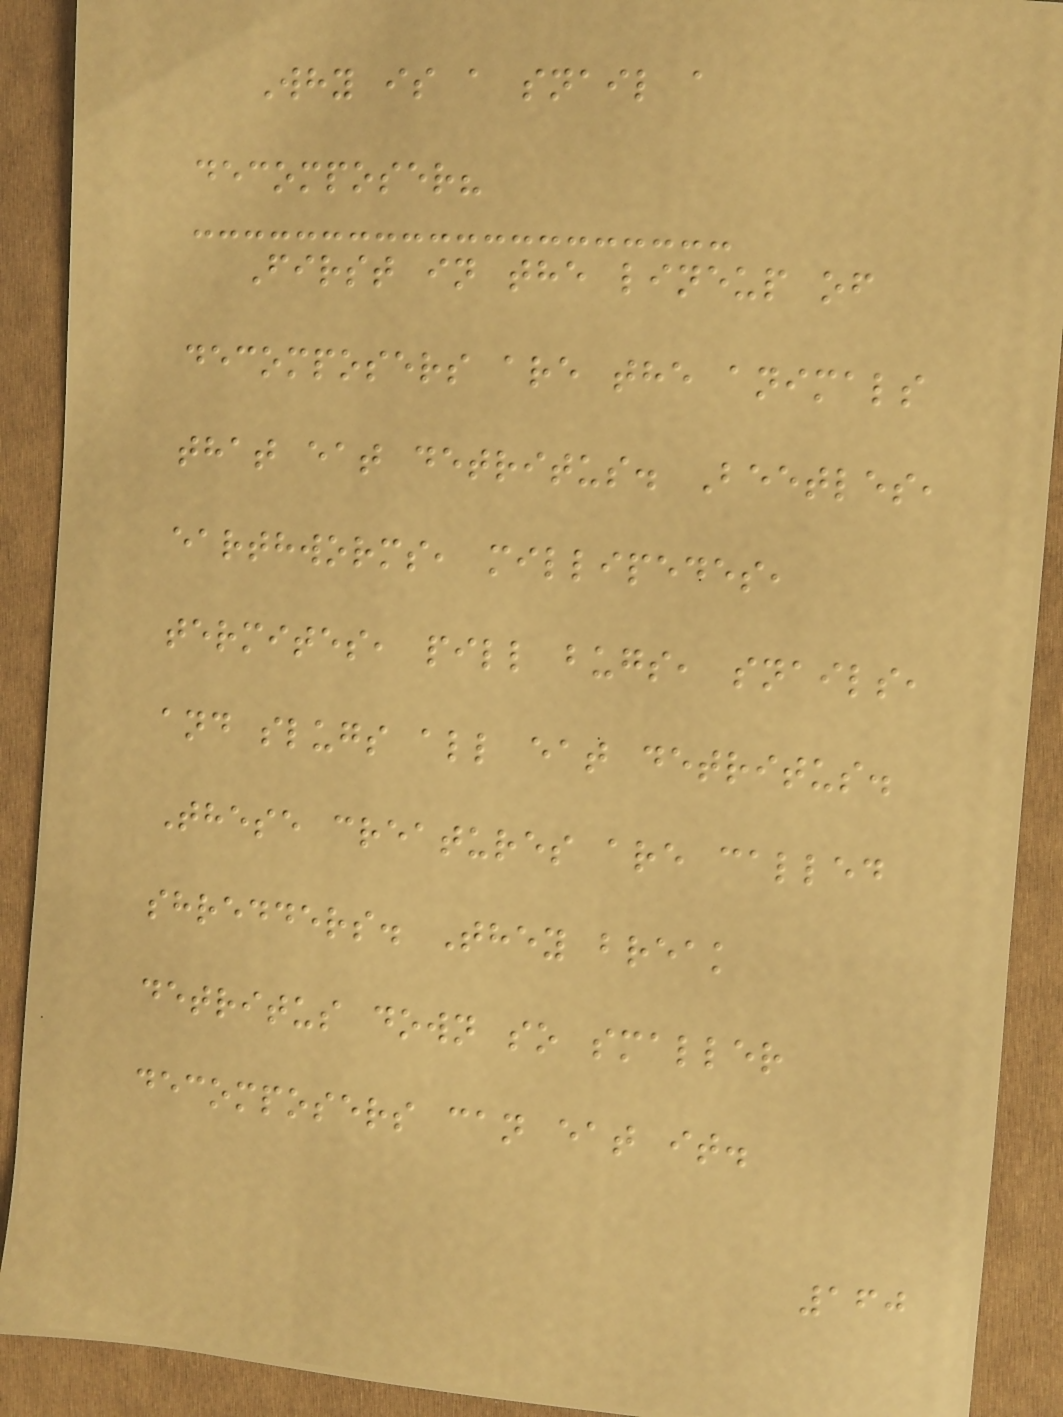Why is a snail a
decomposer?
First in the lineup of
decomposers are the animals
that eat detritus. Beetles,
earthworms, millipedes,
termites, pill bugs, snails,
and slugs all eat detritus.
These creatures are called
shredders. They break
detritus down so smaller
decomposers can eat it.
160
